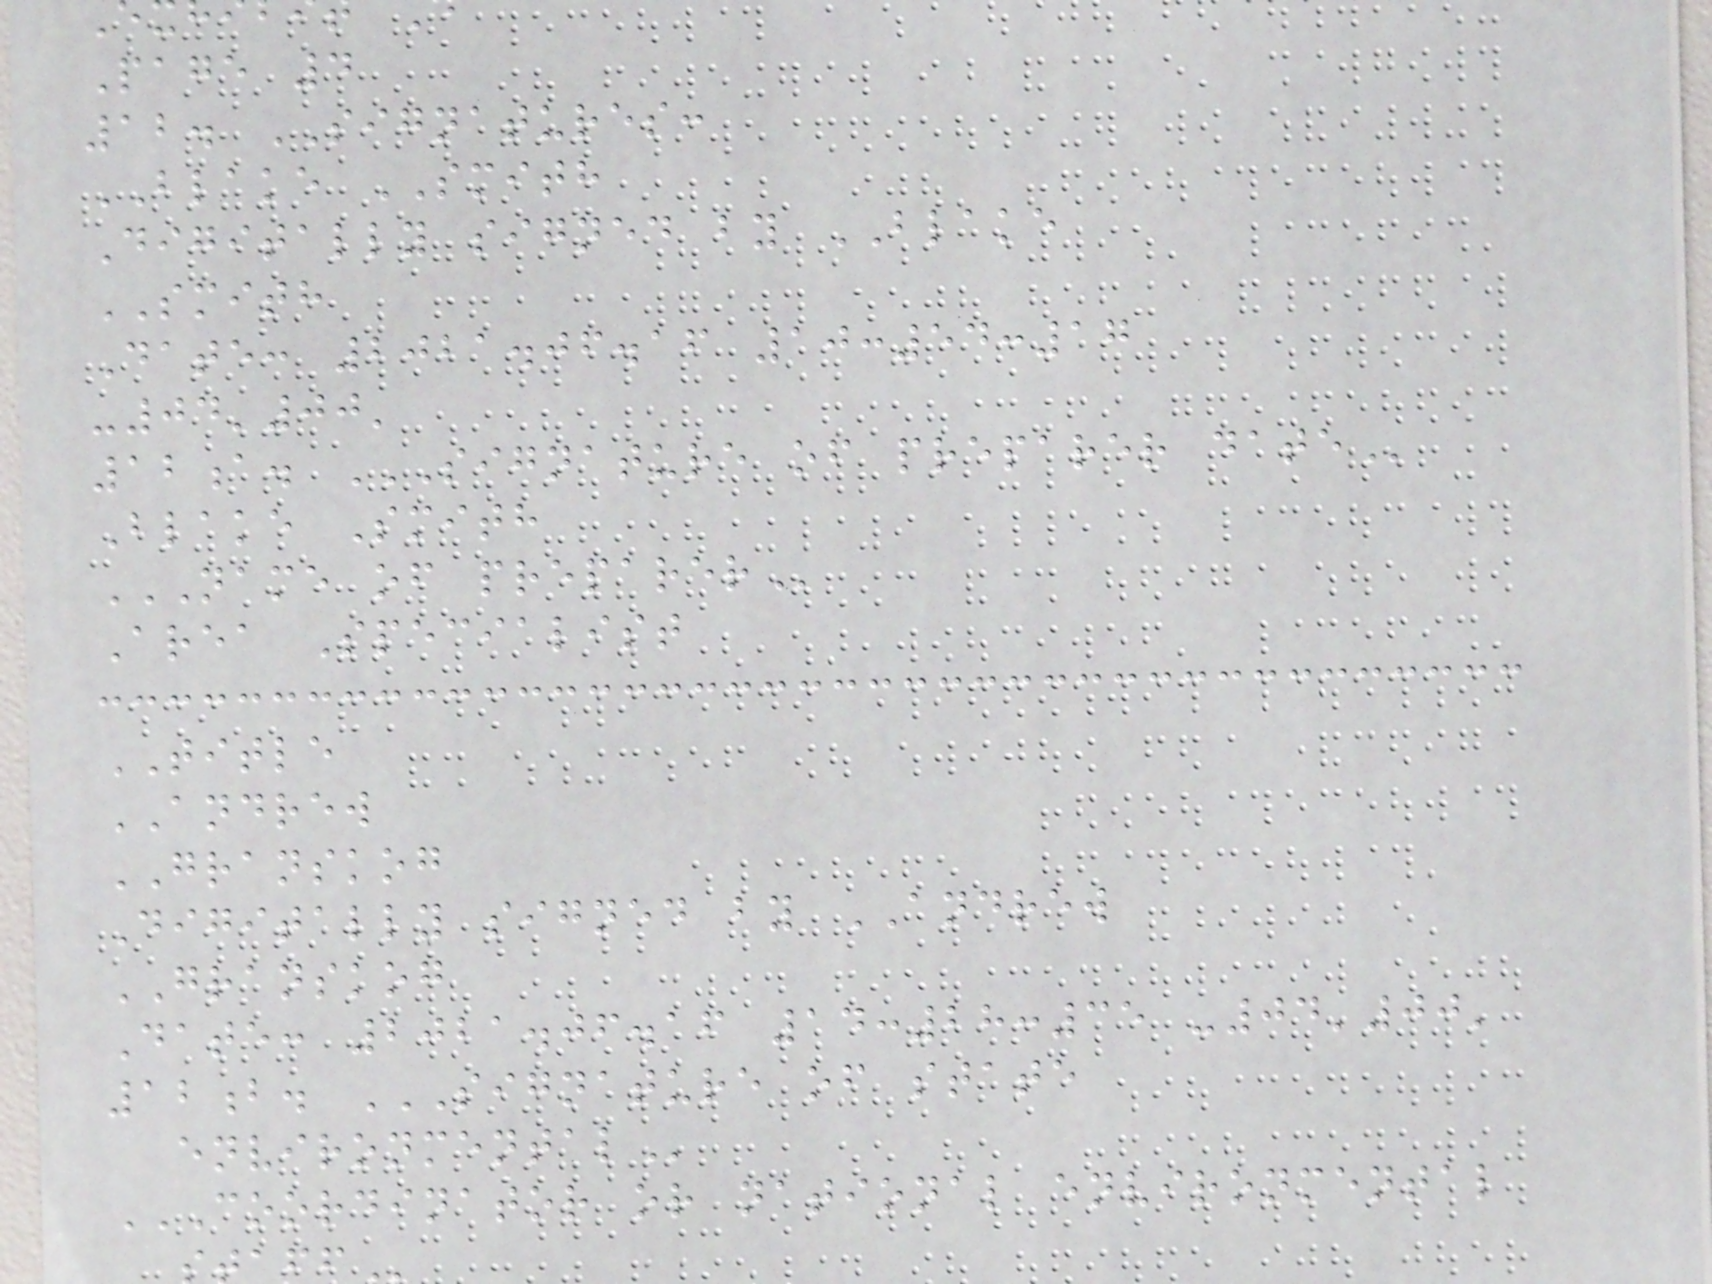Page 4
12. SIGNATURES:
BLAKE SMITH
Digitally signed by BLAKE
SMITH
Date: 2021.06.16 10:54:17
-04'00'
12a. SIGNATURE OF PREPARER DATE
Blake Smith
NAME OF PREPARER
Area Specialist
TITLE
ANDREW
GRANSKOG
Digitally signed by ANDREW
GRANSKOG
Date: 2021.06.16 14:28:35 -04'00'
12b. SIGNATURE OF STATE
COORDINATOR OR NATIONAL ENVIRONMENTAL
